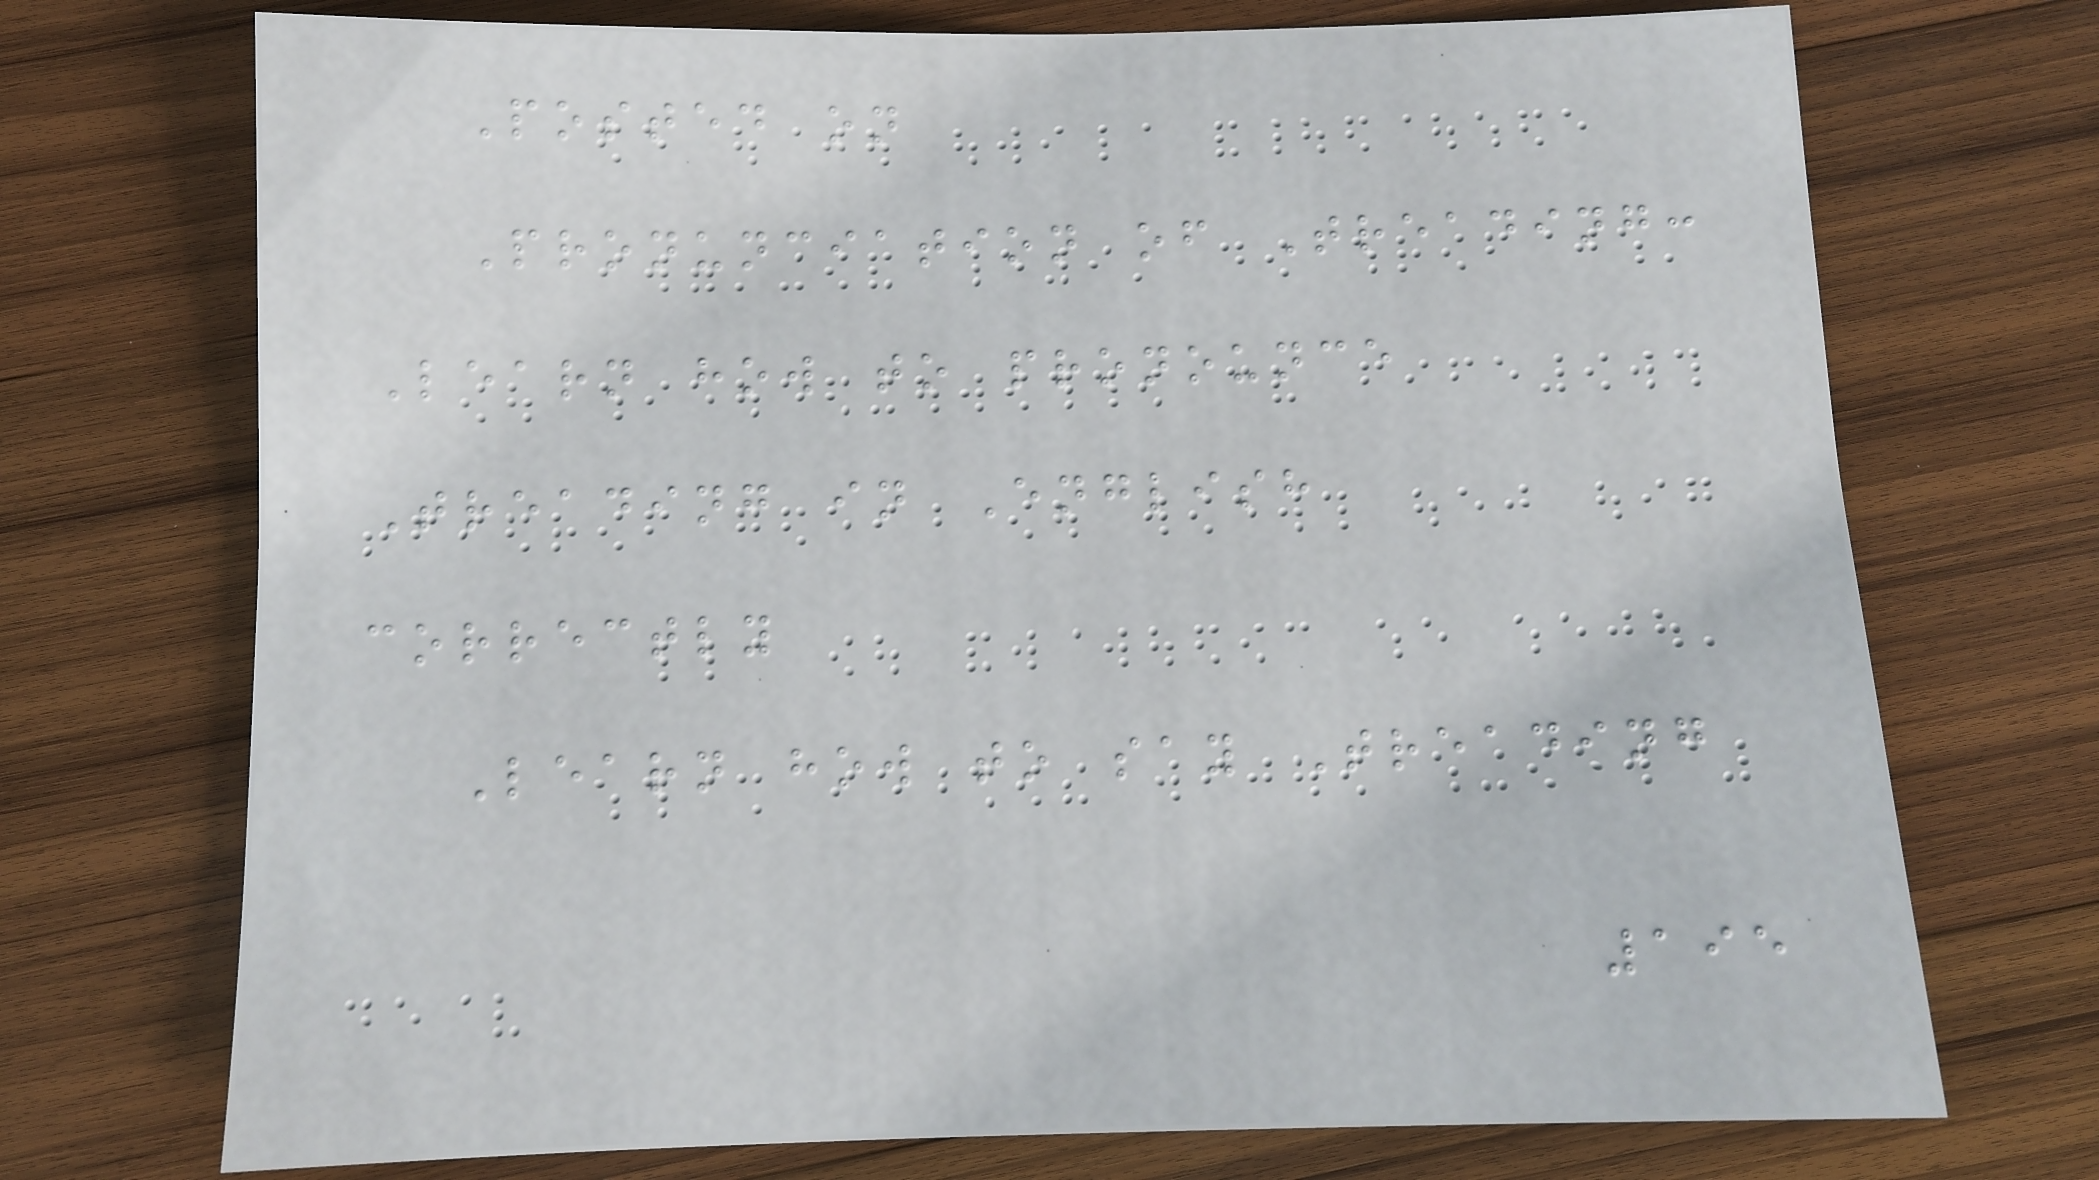Posted on
Pronunciation of Treading:
Learn how to pronounce
Treading in English
correctly
Learn how to say Treading
195
